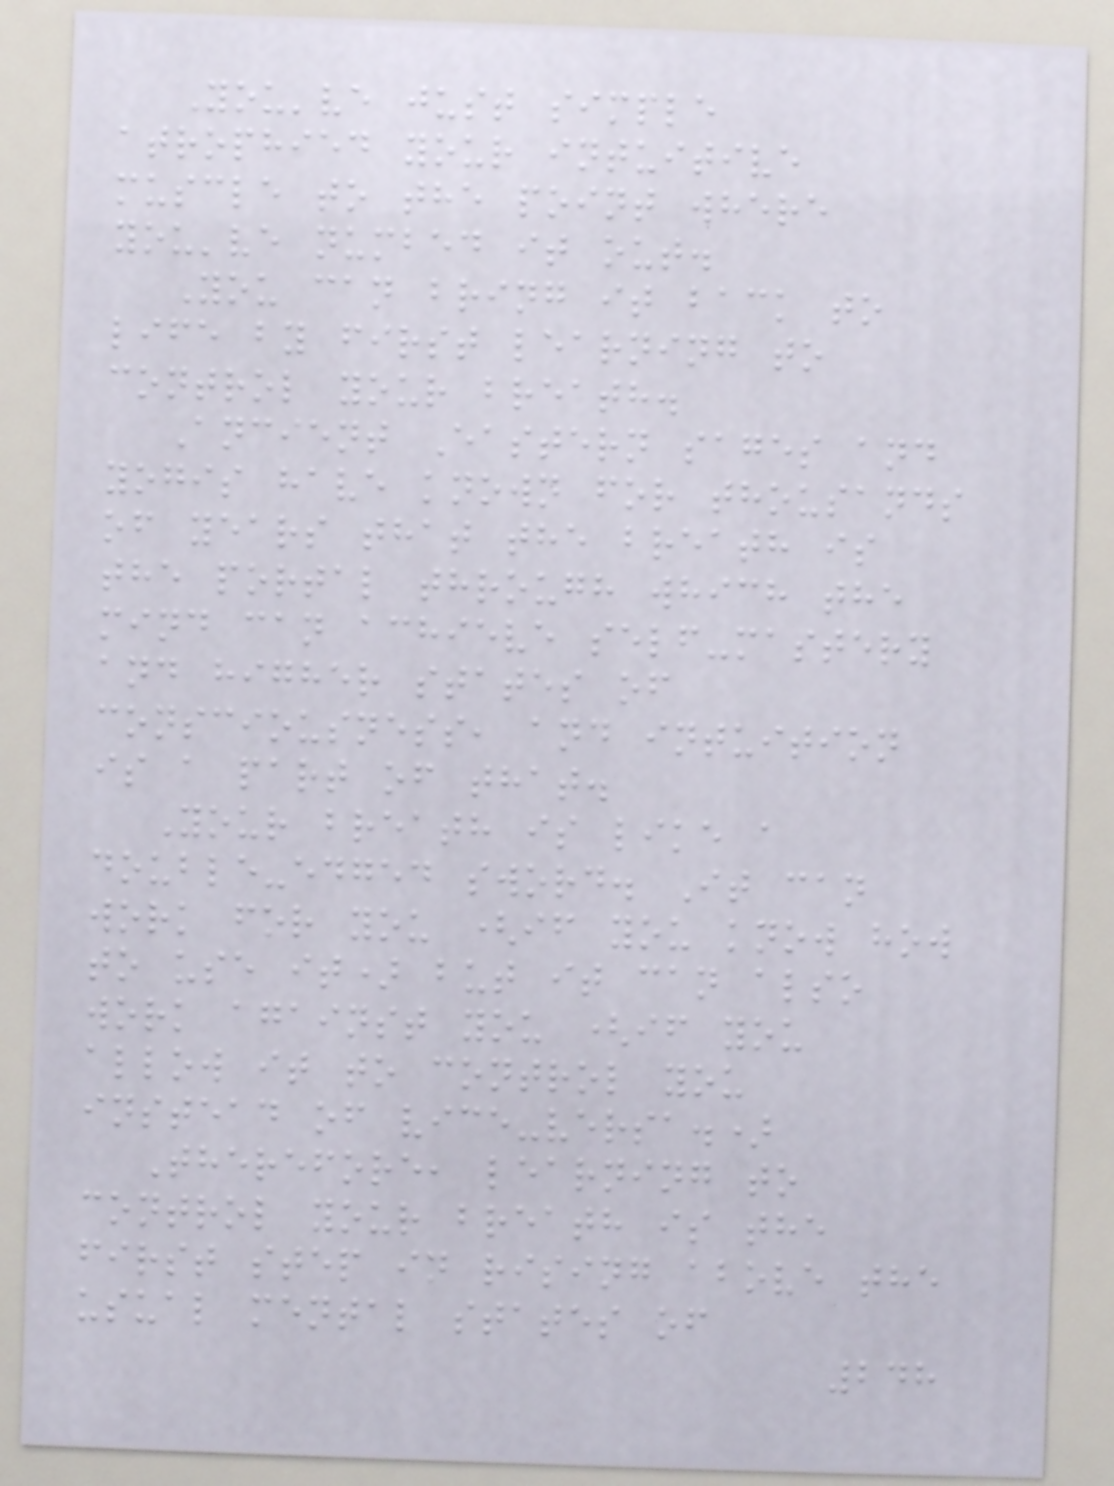You've just simple
atrophied your intuitive
muscle to the point where
you've numbed it out.
You can bring it back to
life by first learning to
control your breath.
Ancient Eastern sages and
yogis have known for thousands
of years that the breath is
the portal through which the
mind can achieve self-mastery
and higher states of
consciousness, and intuition
is a part of that.
Your breath is like a
double-edged sword. It can
work for you (if you know how
to use it) but it can also
work against you (if you
allow it to control you
instead of vice-versa.)
Therefore, learning to
control your breath is the
first step in rising above the
usual mental states of
248
